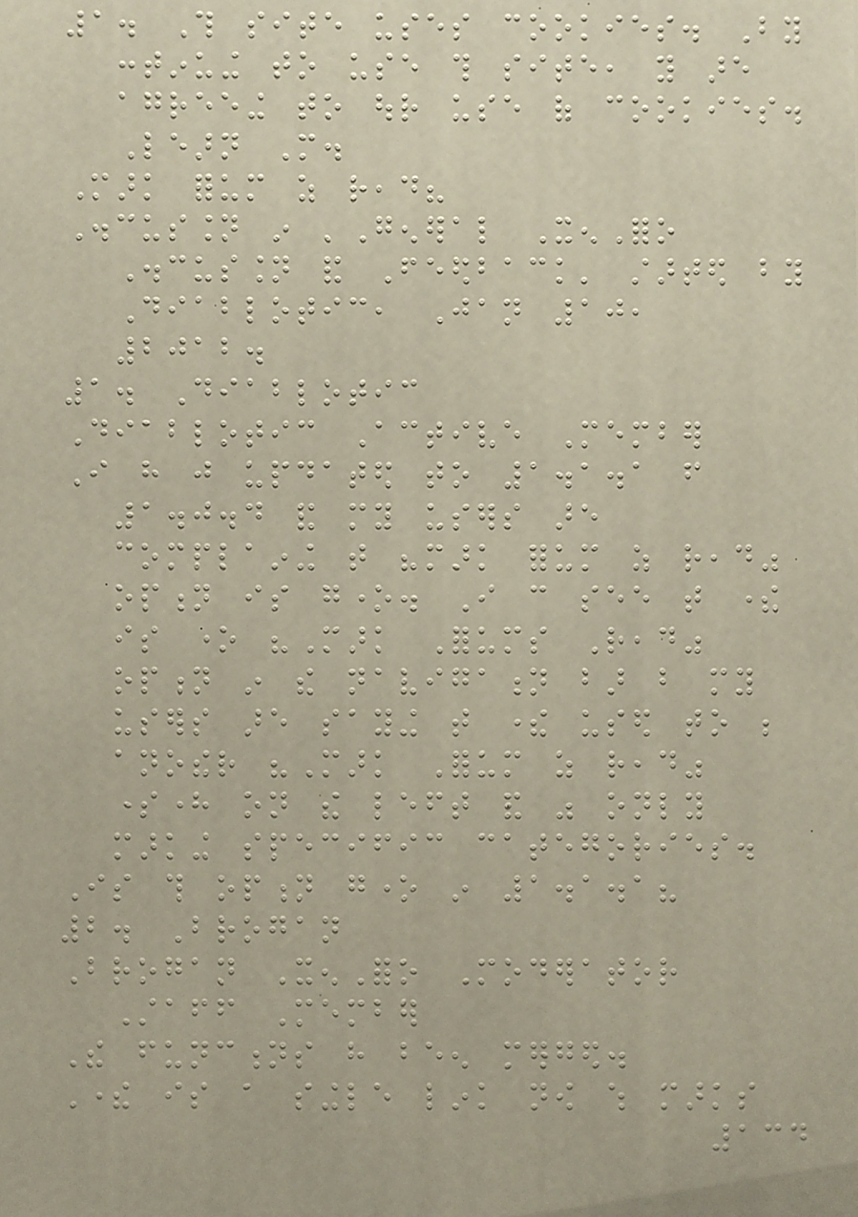1. This site uses cookies. By
continuing to use this site, you are
agreeing to our use of cookies.
Learn More.
Mark forum as read?
Discussion in 'General XenForo
Discussion and Feedback' started by
Diablotic, Jan 10,
2012.
1. Diablotic
Diablotic Active Member
I have just updated to 1.1.1 from
1.0.4 and my users are
complaining that "mark forum as read"
option is gone. I can see that there
is one "Mark Forums Read"
option in the navigation bar but my
users are saying that there used to be
another "Mark Forum as read"
somehere on the left and was only
marking specific categories.
Is this option gone in 1.1.1?
2. Brogan
Brogan XenForo Moderator
Staff Member
The functions have been merged.
There is a single link now which marks
134
